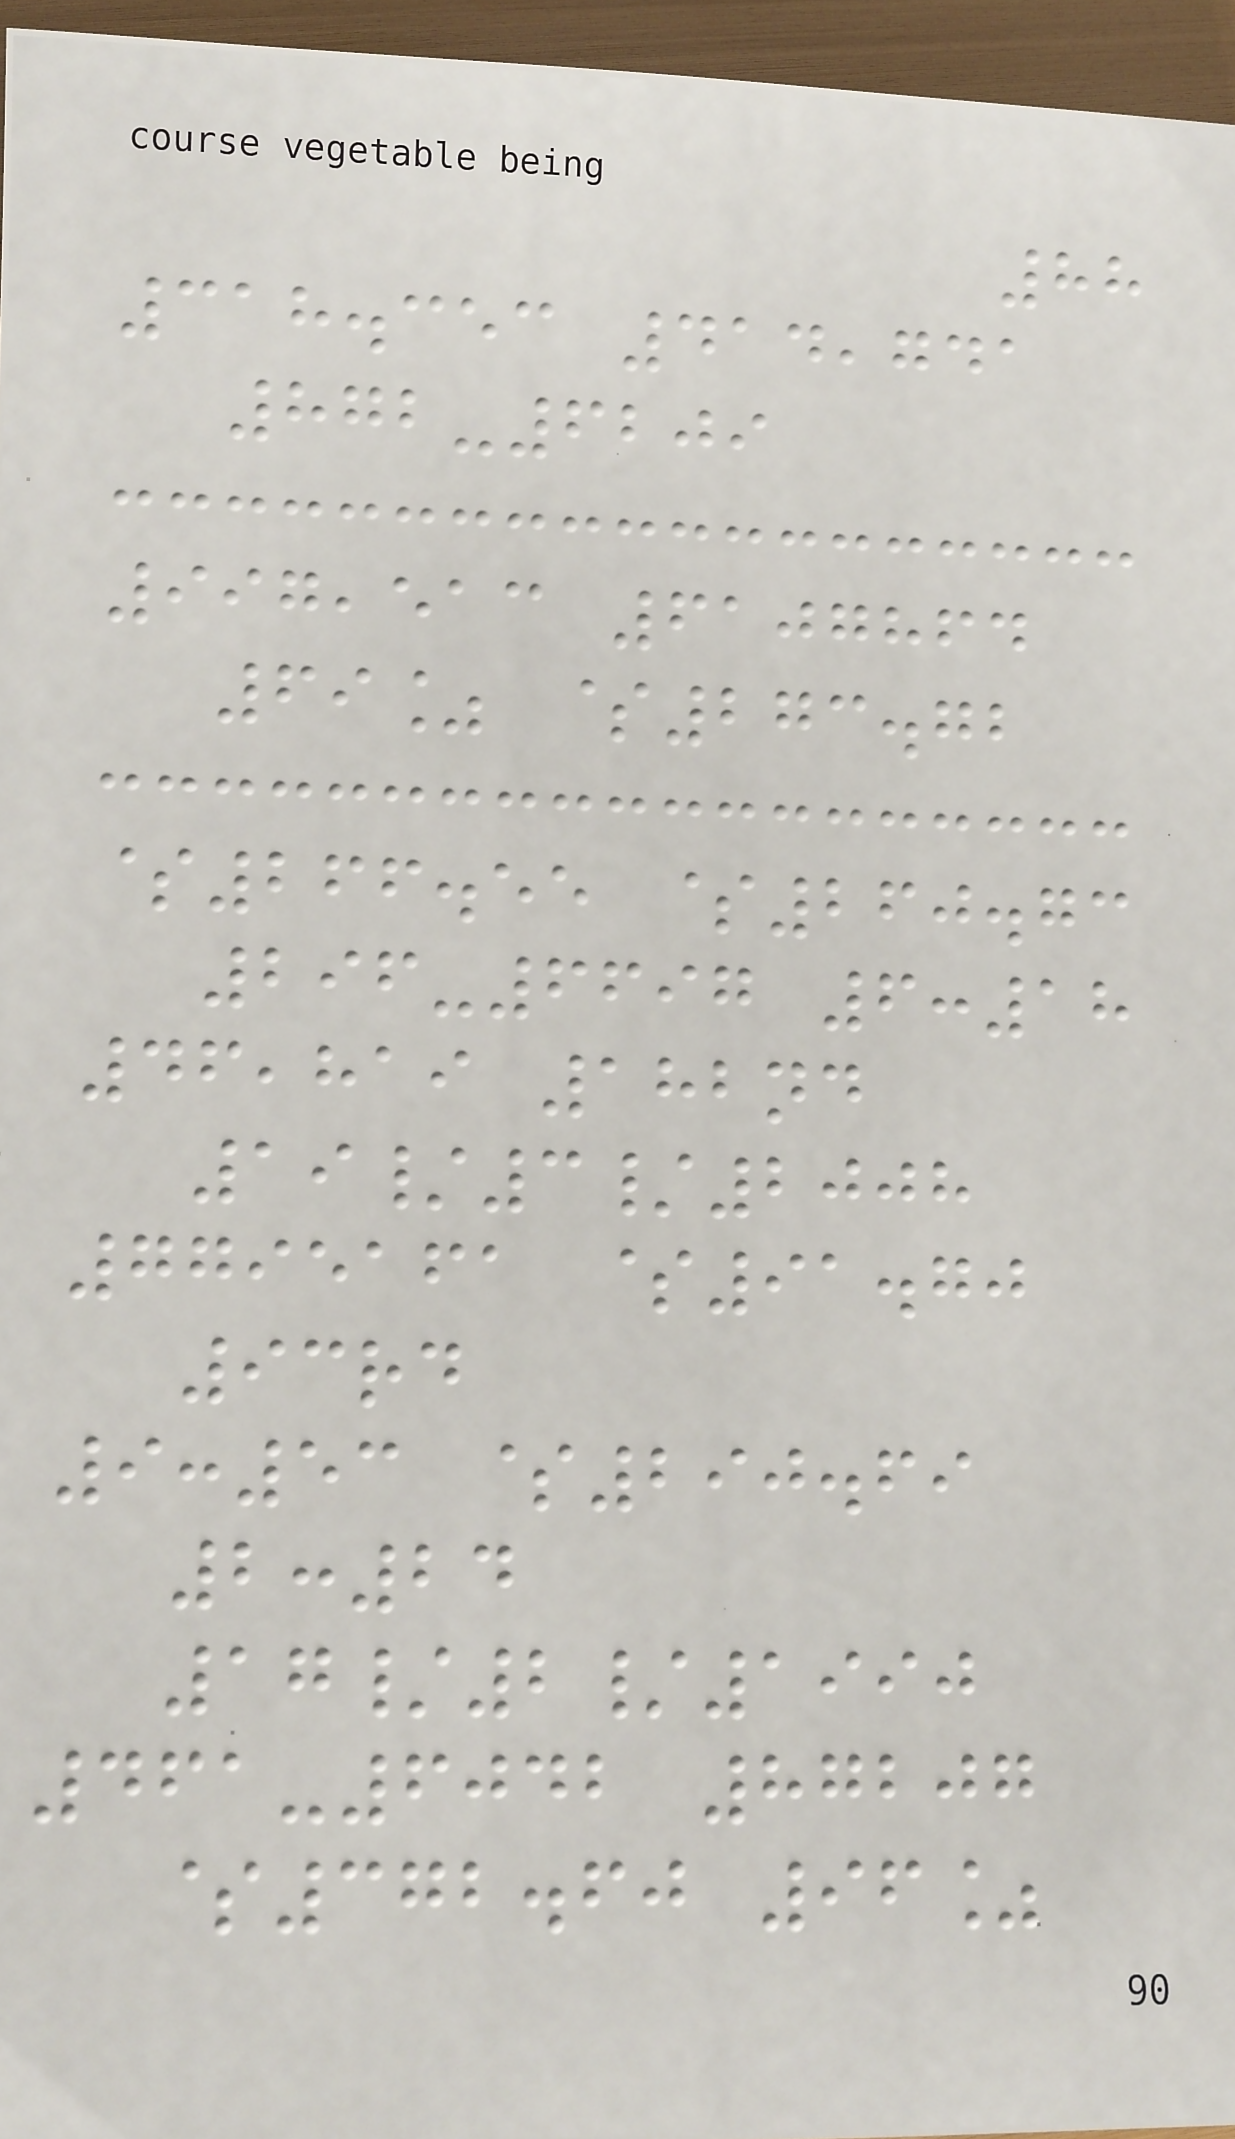88
318.353 414,741
872-6209
997,513 6107864
69% $273.72
$266.55 $260.73
296-6697 6:18
46,819 182nd
19/3/2008
7795161 $91.70
93rd
9:53 $290.69
2:24
17/2/1990
461-6042 87207
$372.60 96%
